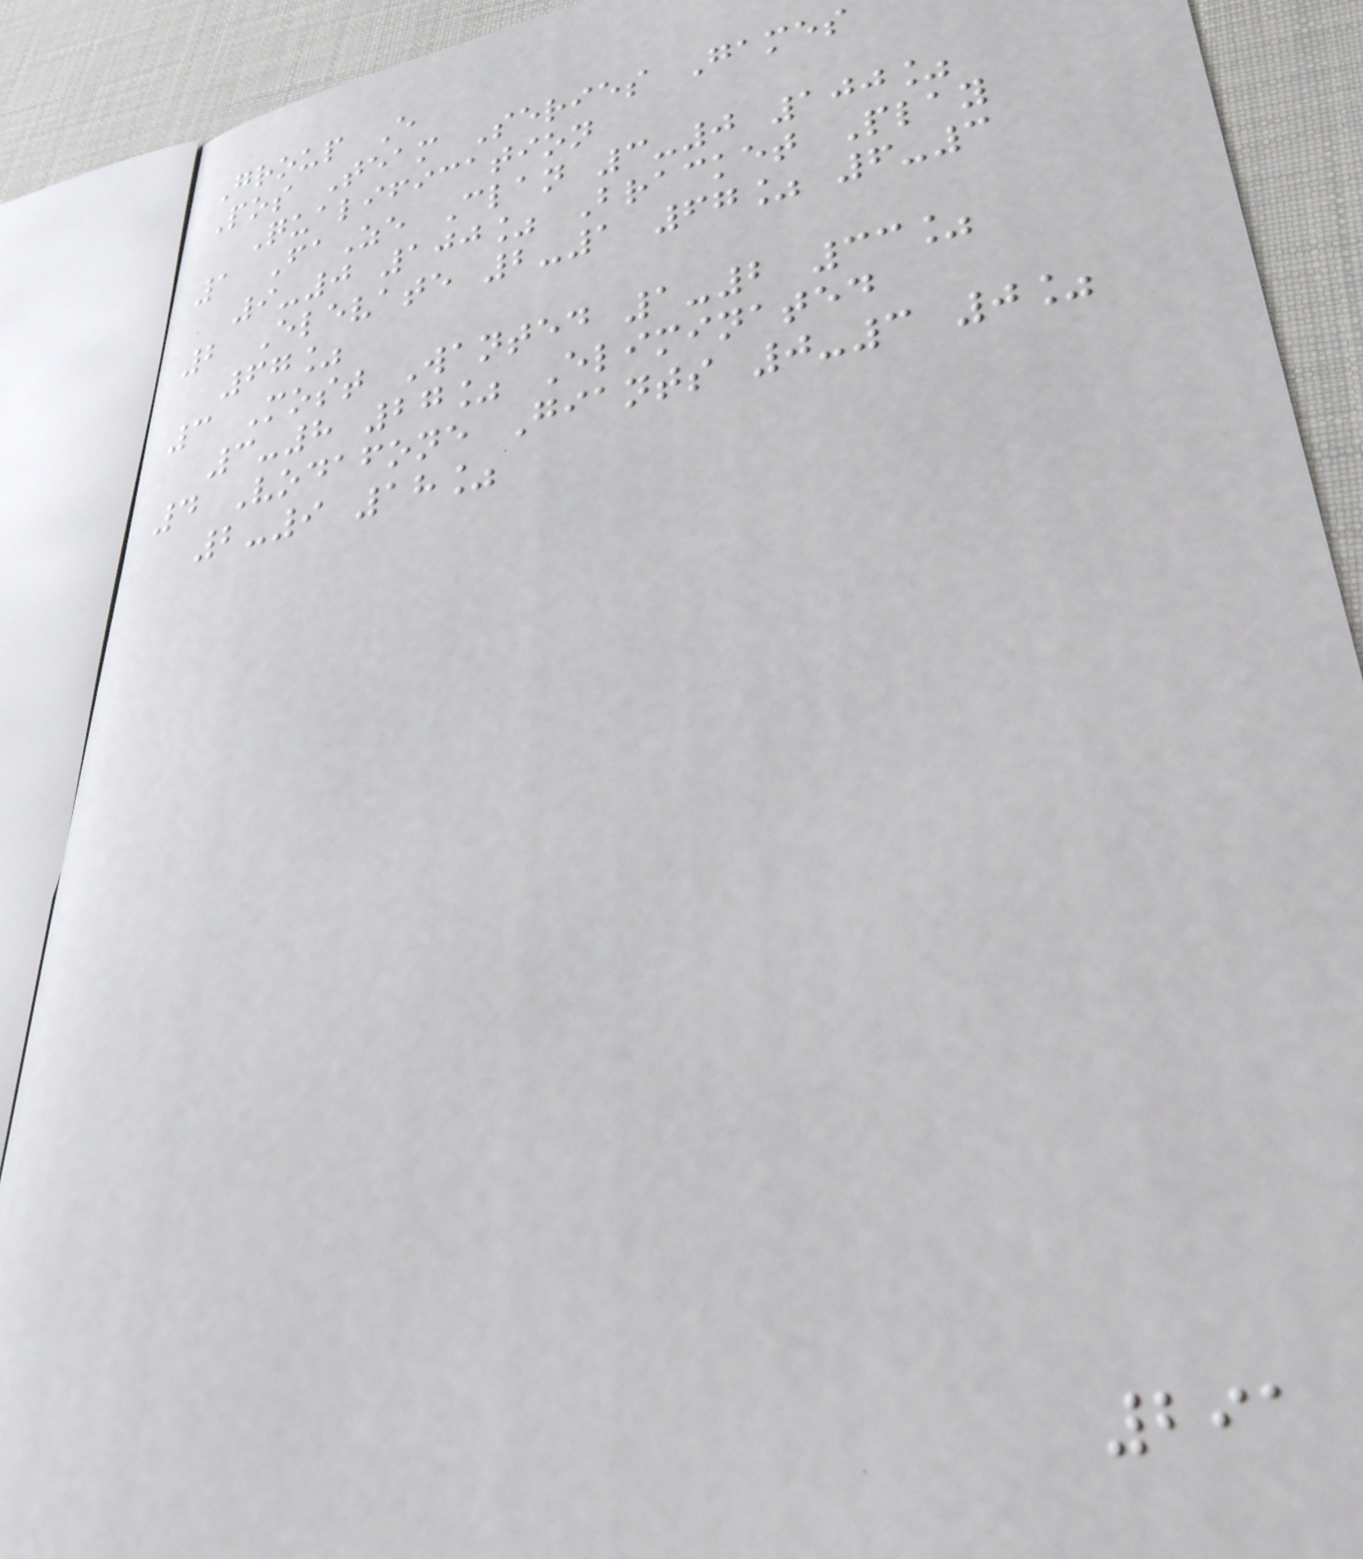Group E
Pos Team Series Games
Qualification
1 FaZe Clan 3-0 100%
9-0 100% Bracket Play
2 Elevate 2-1 67% 6-3
67%
3 Most Wanted 1-2 33%
3-8 27% Eliminated
4 Vodafone Giants 0-3 0%
2-9 18%
291
